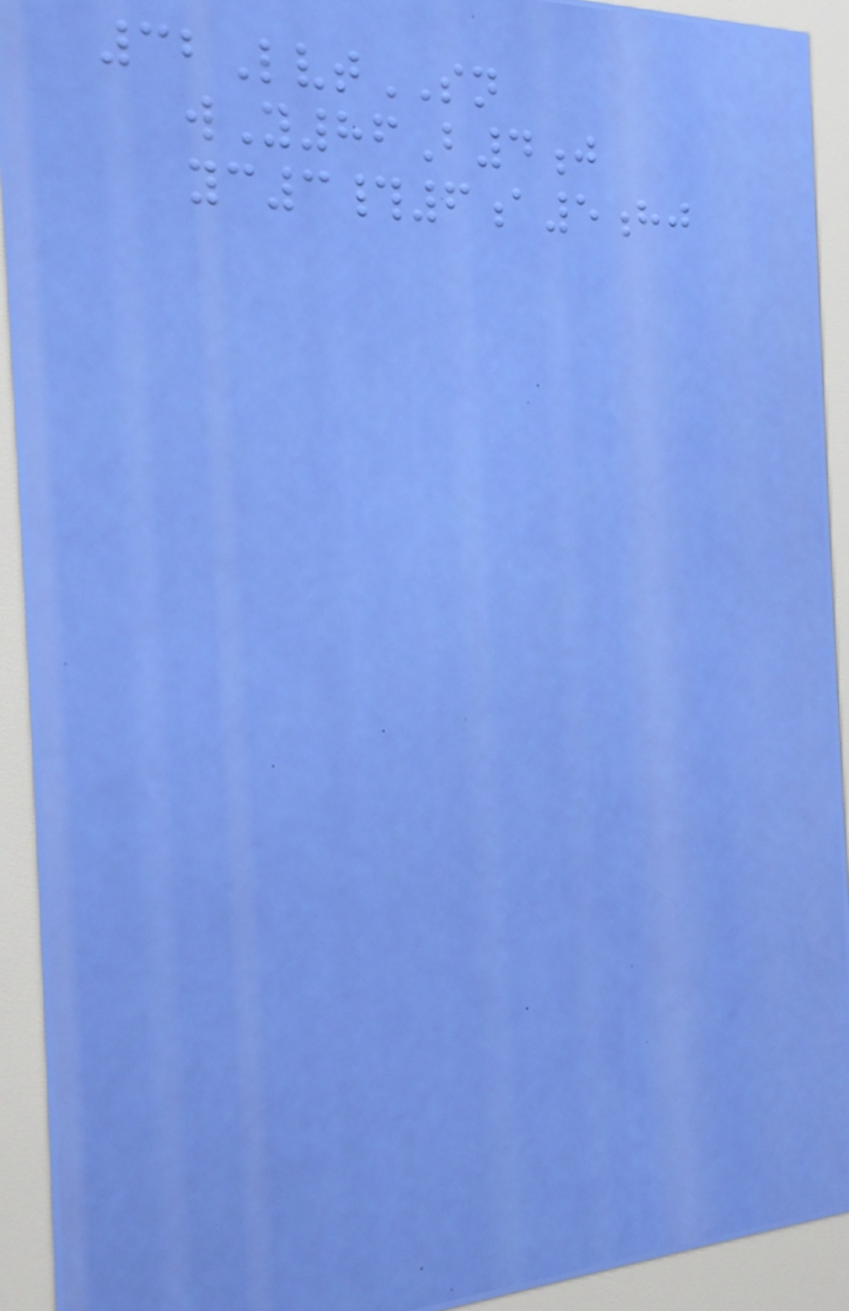32LvtSN
wY86B4j
yc3#6a5hj
